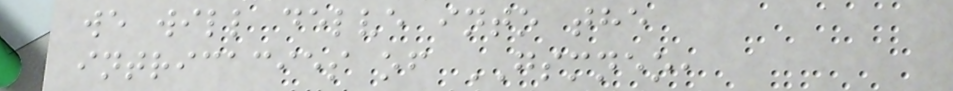we will delve into the
intricacies of GSMNEO,
